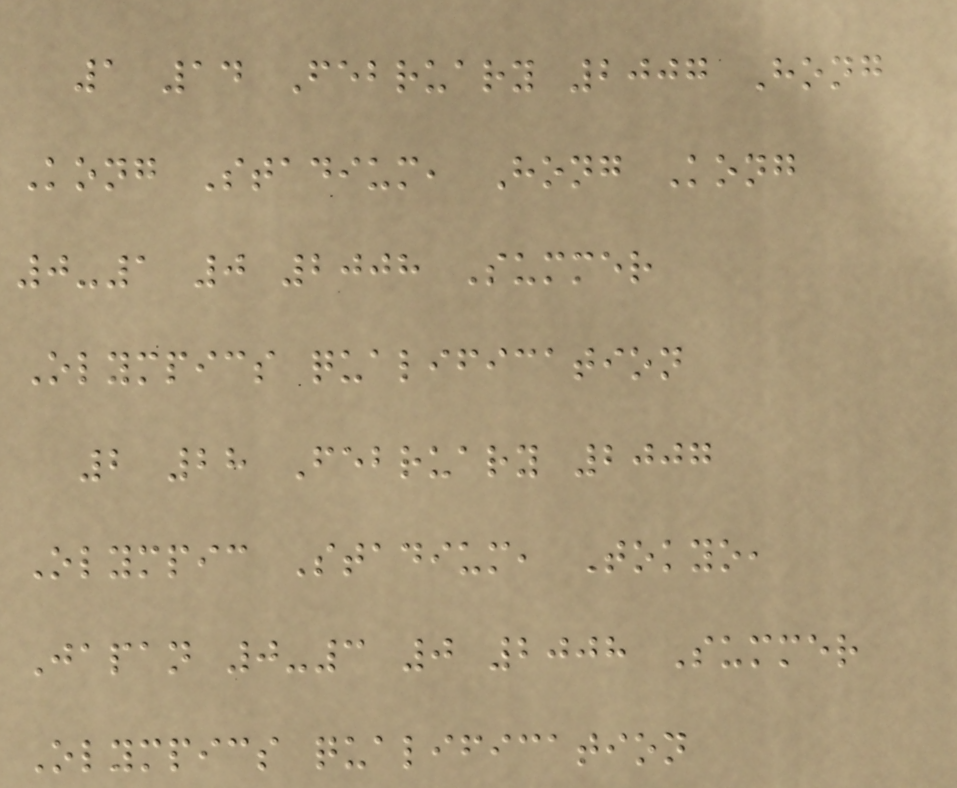1 14 February 2007 Hong
Kong Stadium, Hong Kong
0-1 0 2008 Summer
Olympics qualification
2 28 February 2007
Olympic Stadium, Tokyo,
Japan 0-3 0 2008 Summer
Olympics qualification
